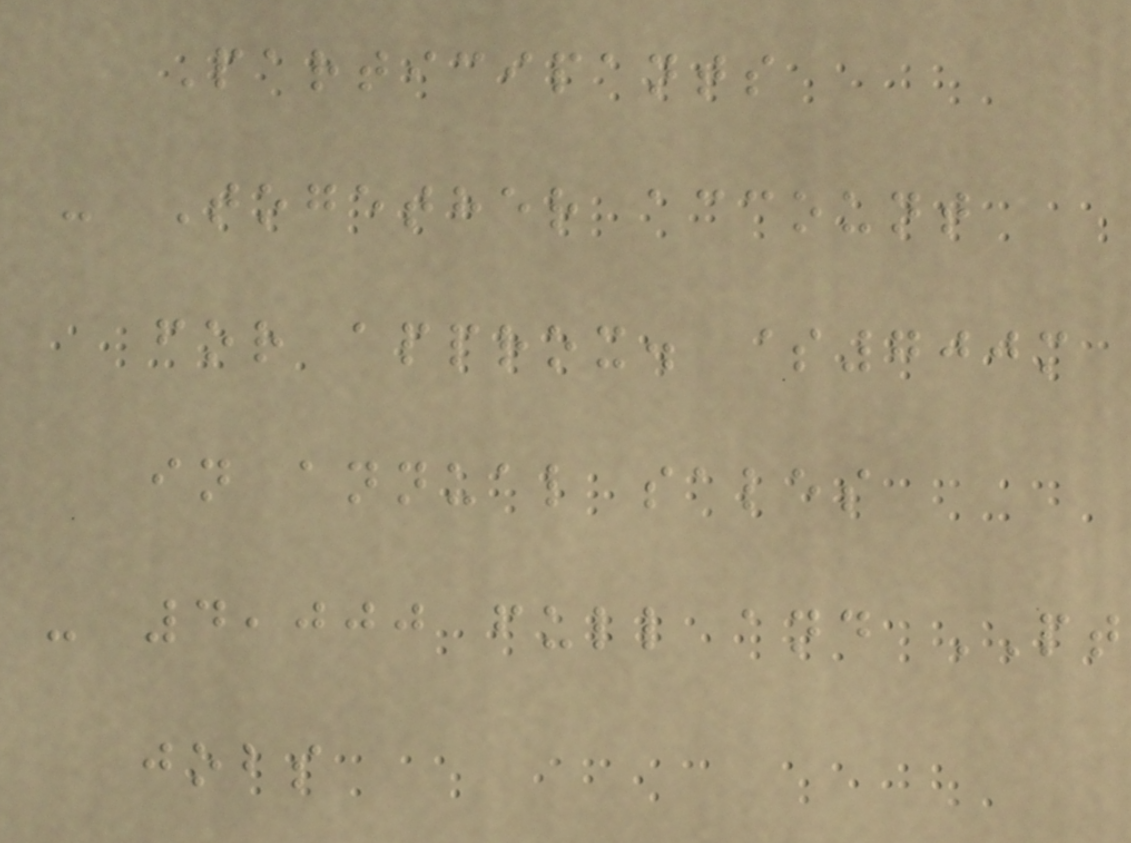Participants
- Together account
for approx. $700m
in annual sales
- 4,000 full and PT
jobs
